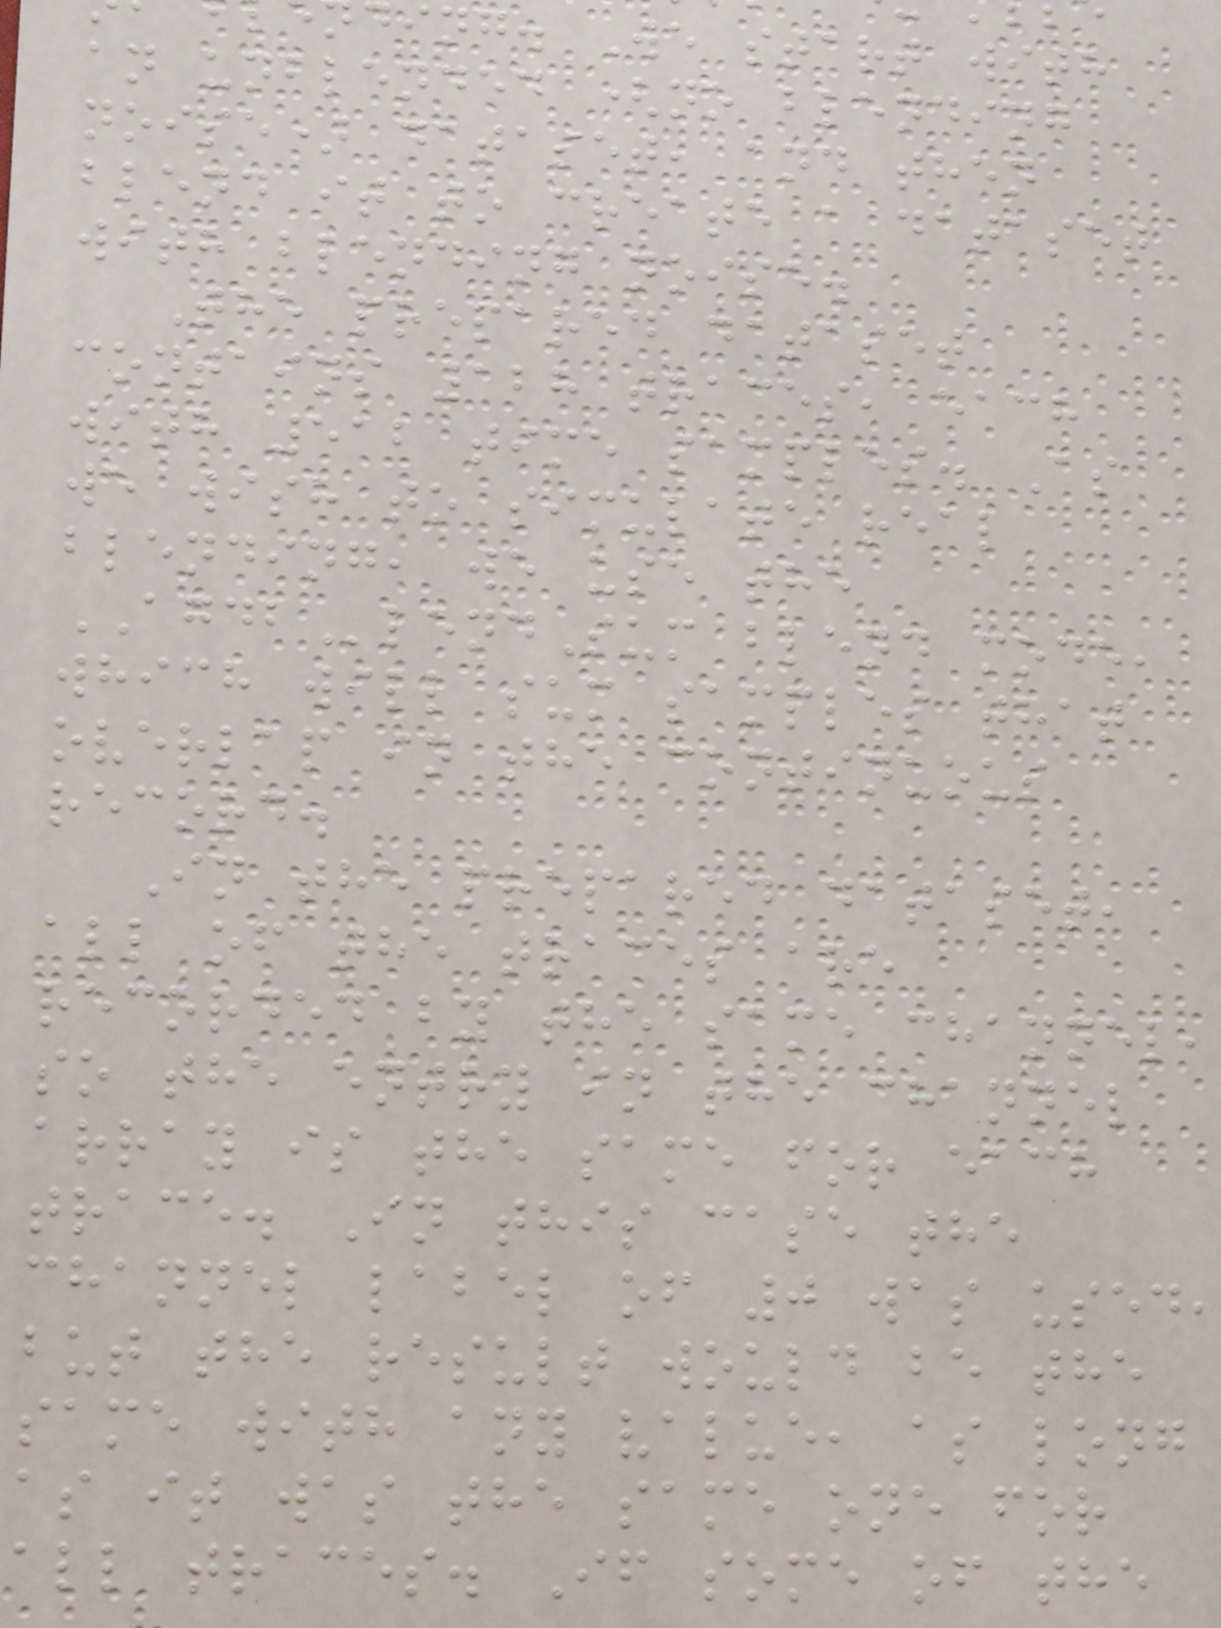ing. We start with
an unblended (no blending
noise) dataset, and then
blend it to create a dataset
with blending noise.
The prepared dataset
contains 128 traces, each
with 512 time samples. As
we wish to simulate real
blending, we use the
AGDBlendSum blend mode,
which will sum samples that
overlap in the continuous
record.
In the prepared dataset,
all of the traces are
recorded by the same channel,
so the entry in the channel
array is the same for each
trace. In this case the
channel label of 0 was used
but the result would be the
same with any value, as long
as it was the same one for
all traces. If some of the
